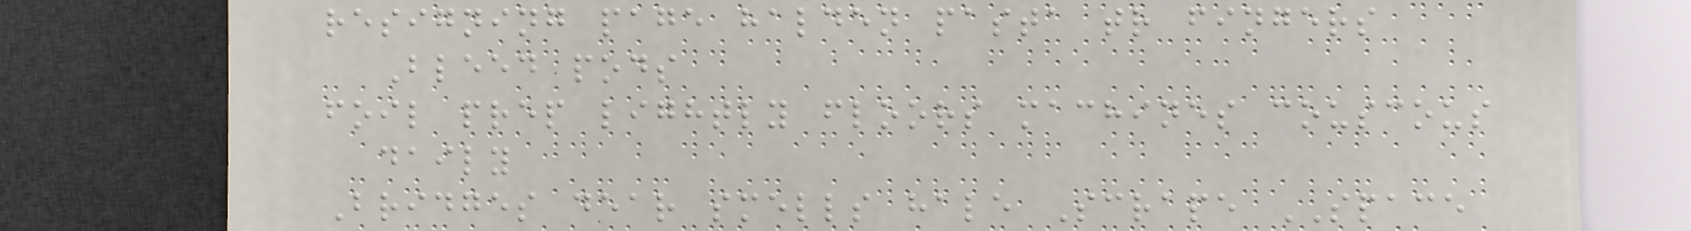resigning page halden pasta tr fingers
Bleed pods
foil prep lightly floors machines couscous
daily
Bridges dear smells hale Scrape SPACE
